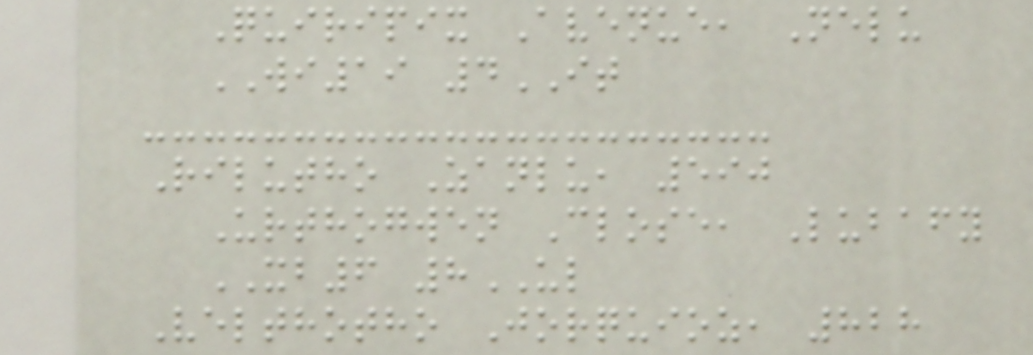Quiripix Avenue, Nelu
WI19 4IT
Rilutho Zanlu, 590
Urthogwen Close, Lubafy
XB6 8UL
Velthotho Jorquioz, 828
